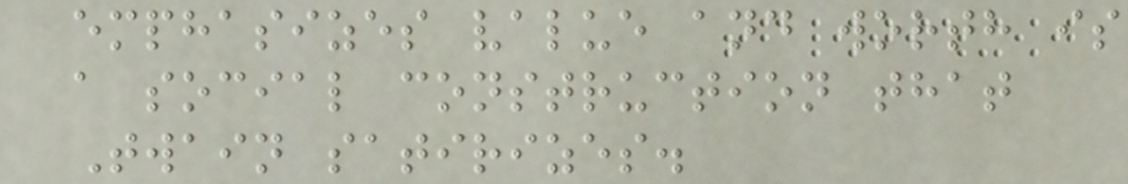emphasizes value and worth is
a social construction that
Twain satirizes.
